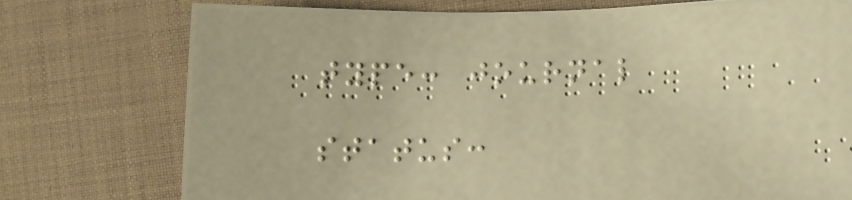type: journal
status:
